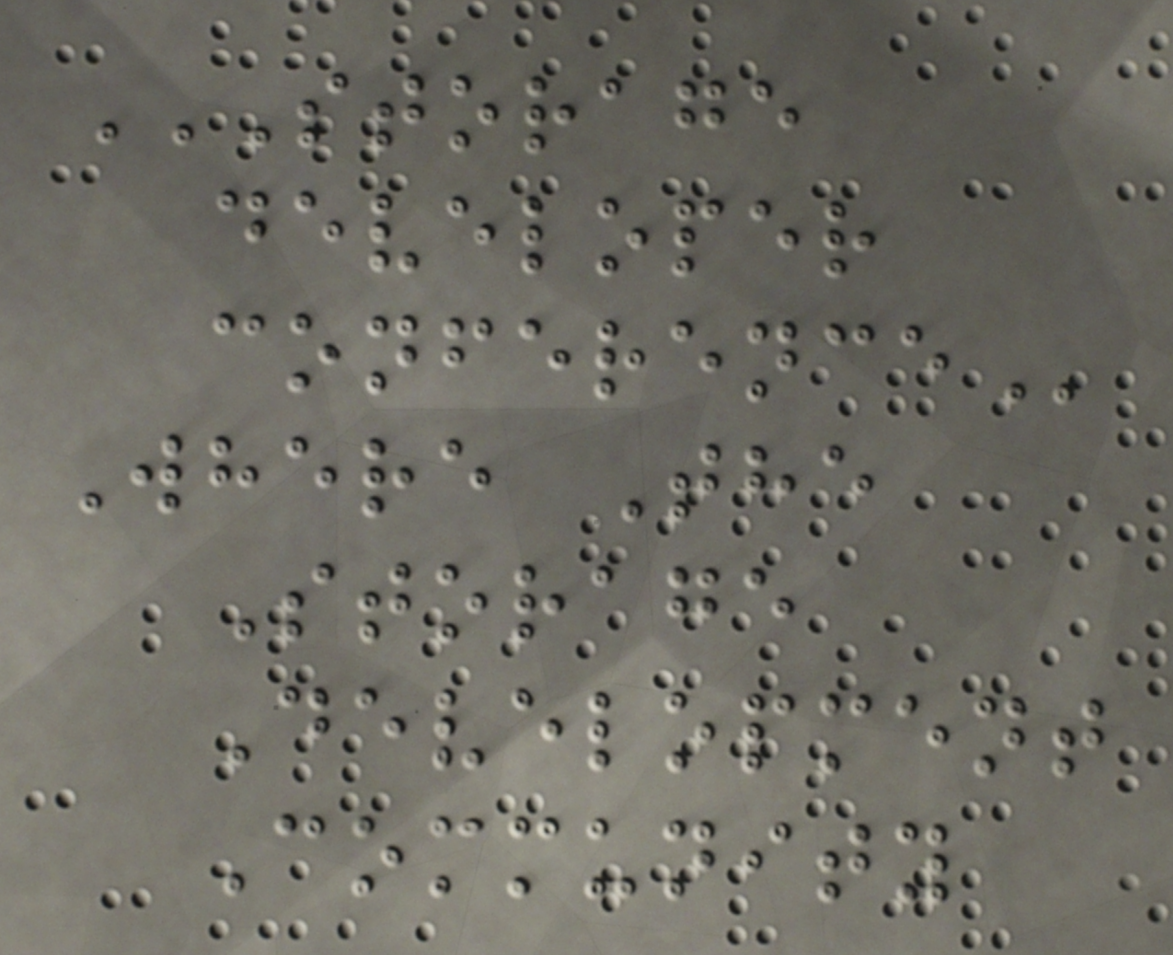STORAGE
DEVELOPER
CONFERENCE
Where The
Storage
Development
Community
